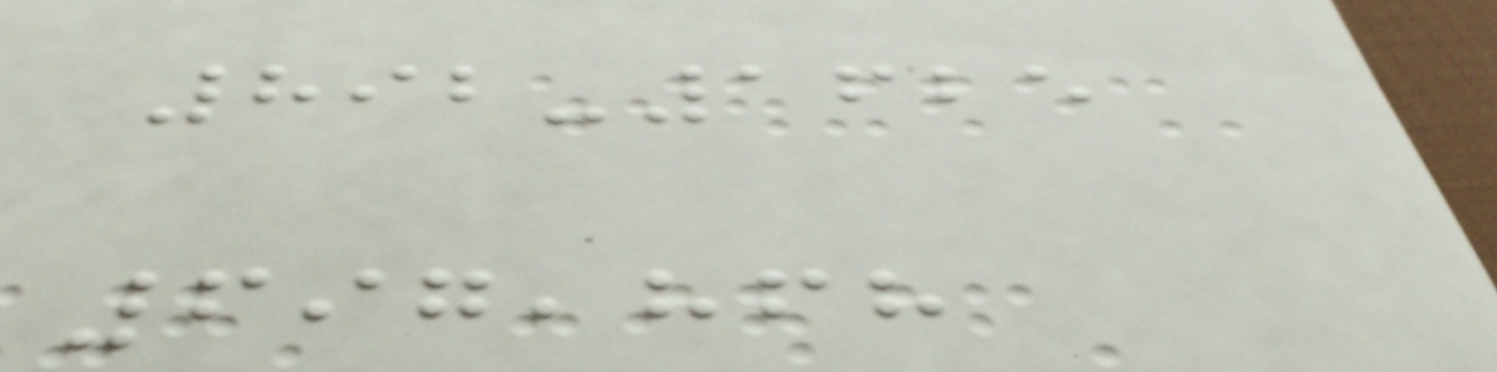892-1625
697,868
